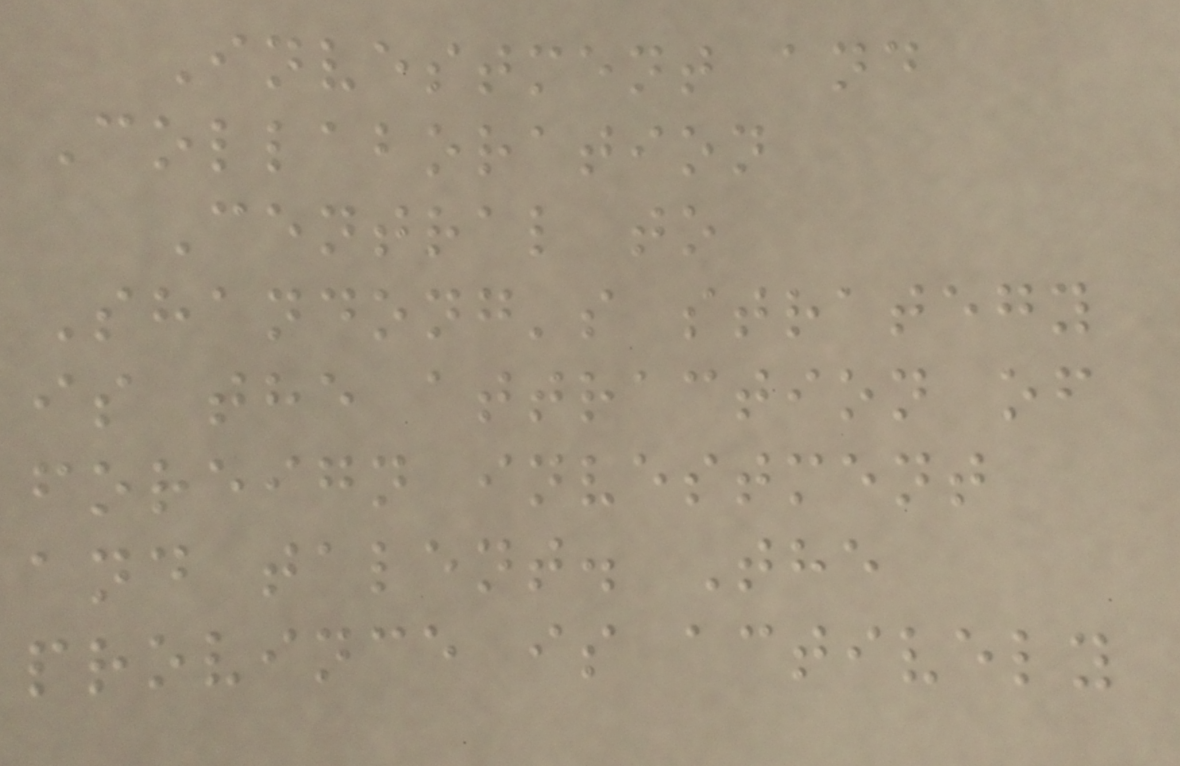Investment and
Collaboration
Central to
Shandong's strategy
is the attraction of
foreign investment
and talent. The
province is actively
